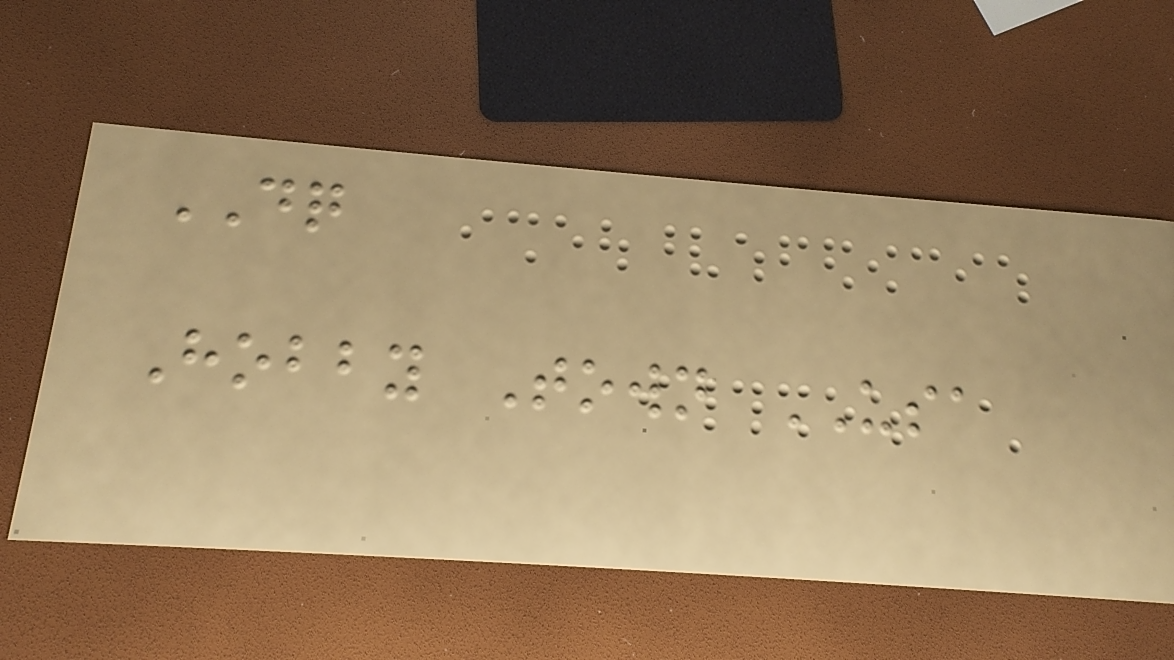DQ
Hobby Town USA
